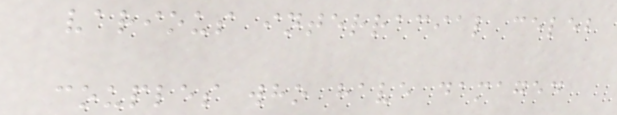various interracial celeb
couples who have damaged
